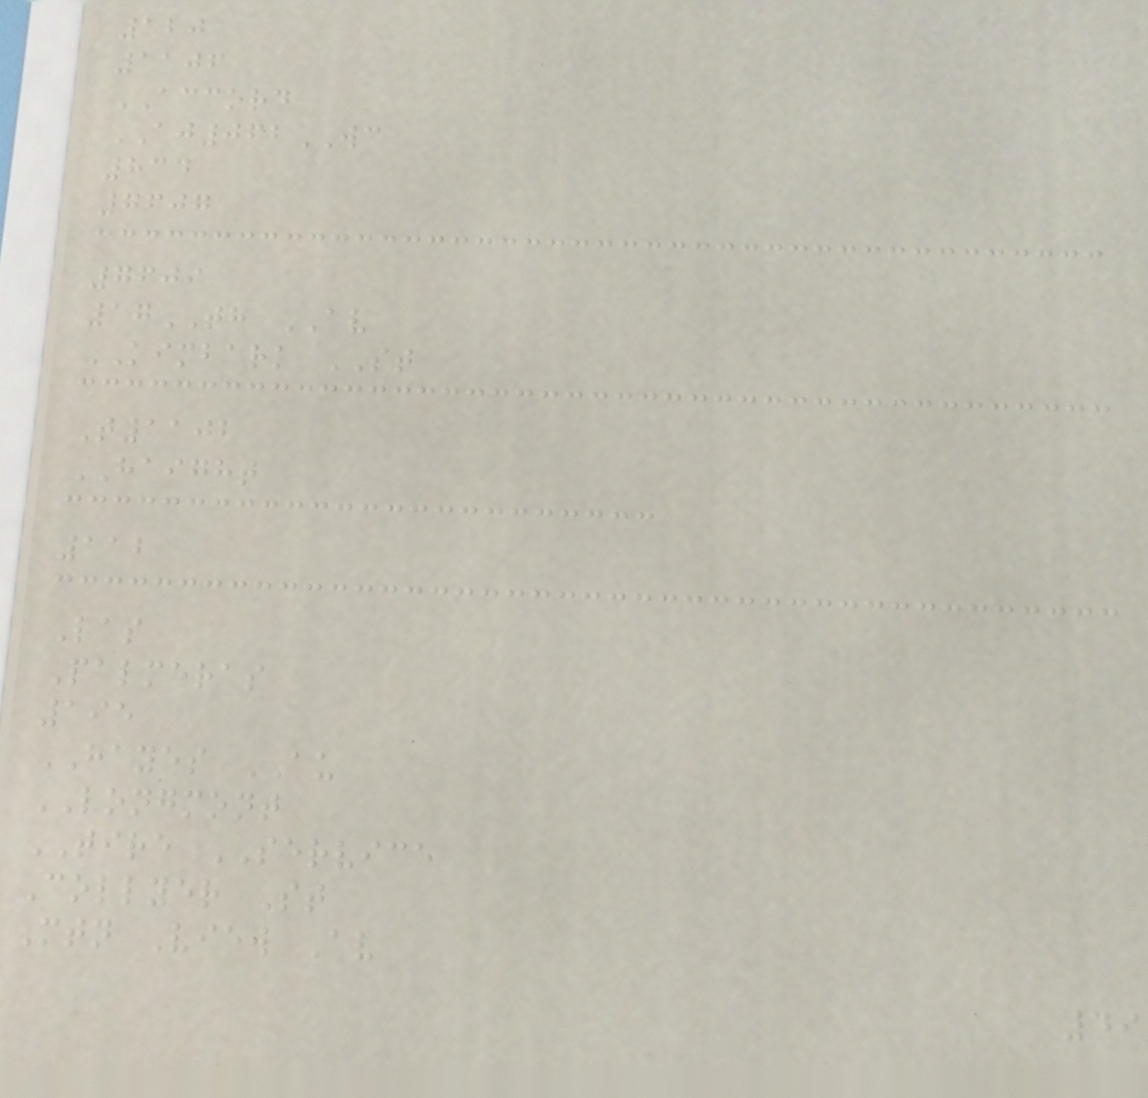120
1106
ACCORD
AJ062WC
834
7607
7609
17TH AV
KIMBARK ST
T1102
HAIGHT
112
Las
Palmeras
195
HAYES AU
LONGMONT
TIRE SERVICE
Collyer St
Mtn View Av
49
